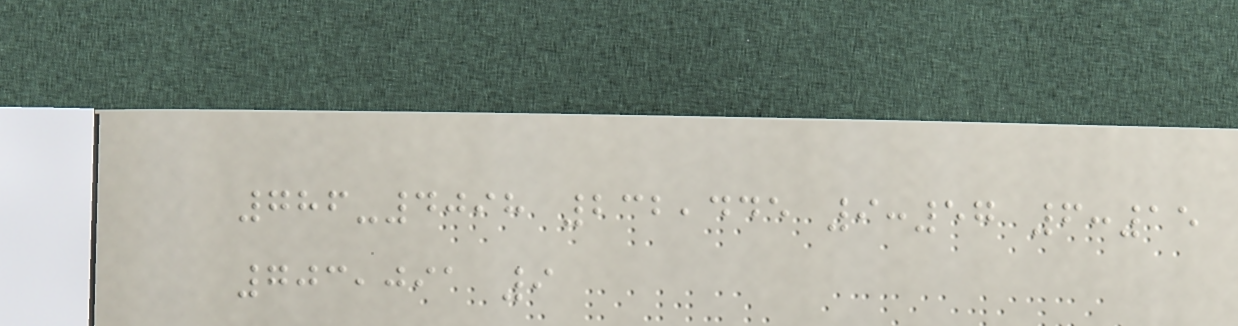786-4098 232,445 9:57 6:15
703,091 9
